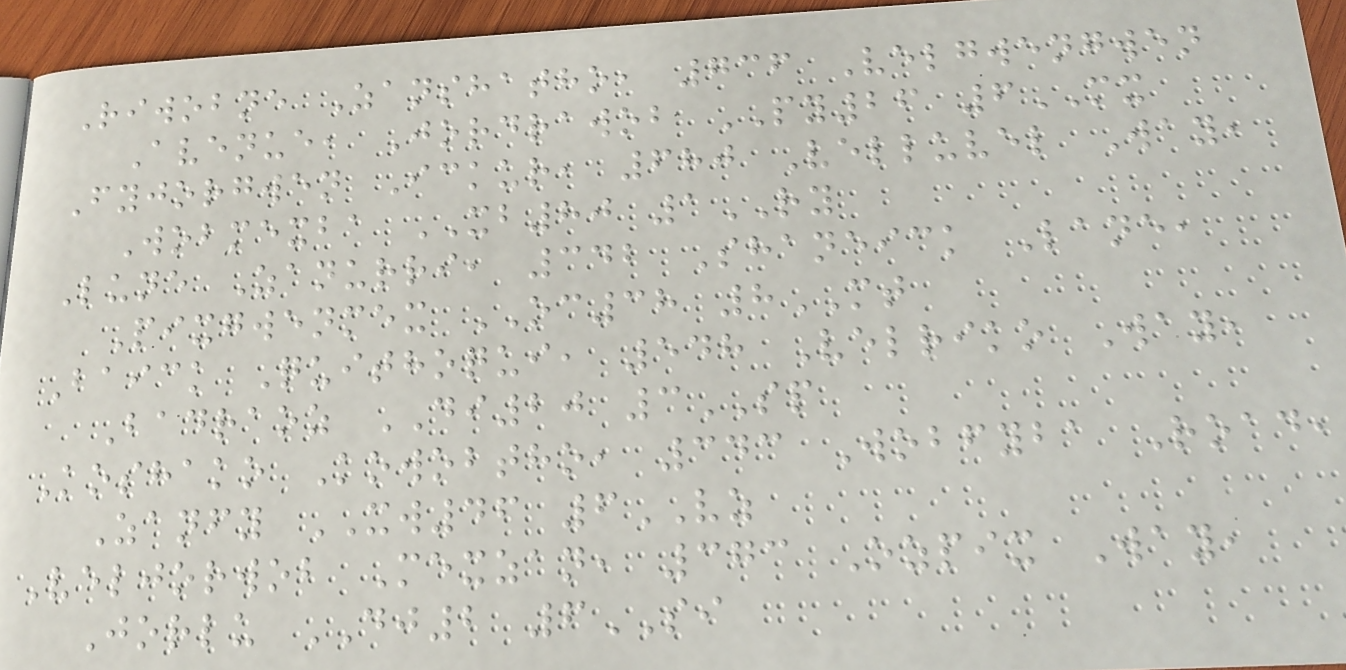Riwobne Zanshatho, 736 Velgwengwen
Avenue, Jordrawob PY26 6MX
Fyjorgwen Ickur, 680 Velluvel Way,
Wobmexba XB80 1RY
Lune Zanurri, 342 Shaneick Lane,
Pixgwenmex OC38 8MT
Baick Quithoqui, 548 Velriko Way,
Badraoz DI20 3SP
Koshako Kowobtho, 343 Wobfyba Road,
Zanfy XW46 6VZ
Veljorwob Mexzan, 373 Ozpix Way,
Jorlu DJ2 6SI
